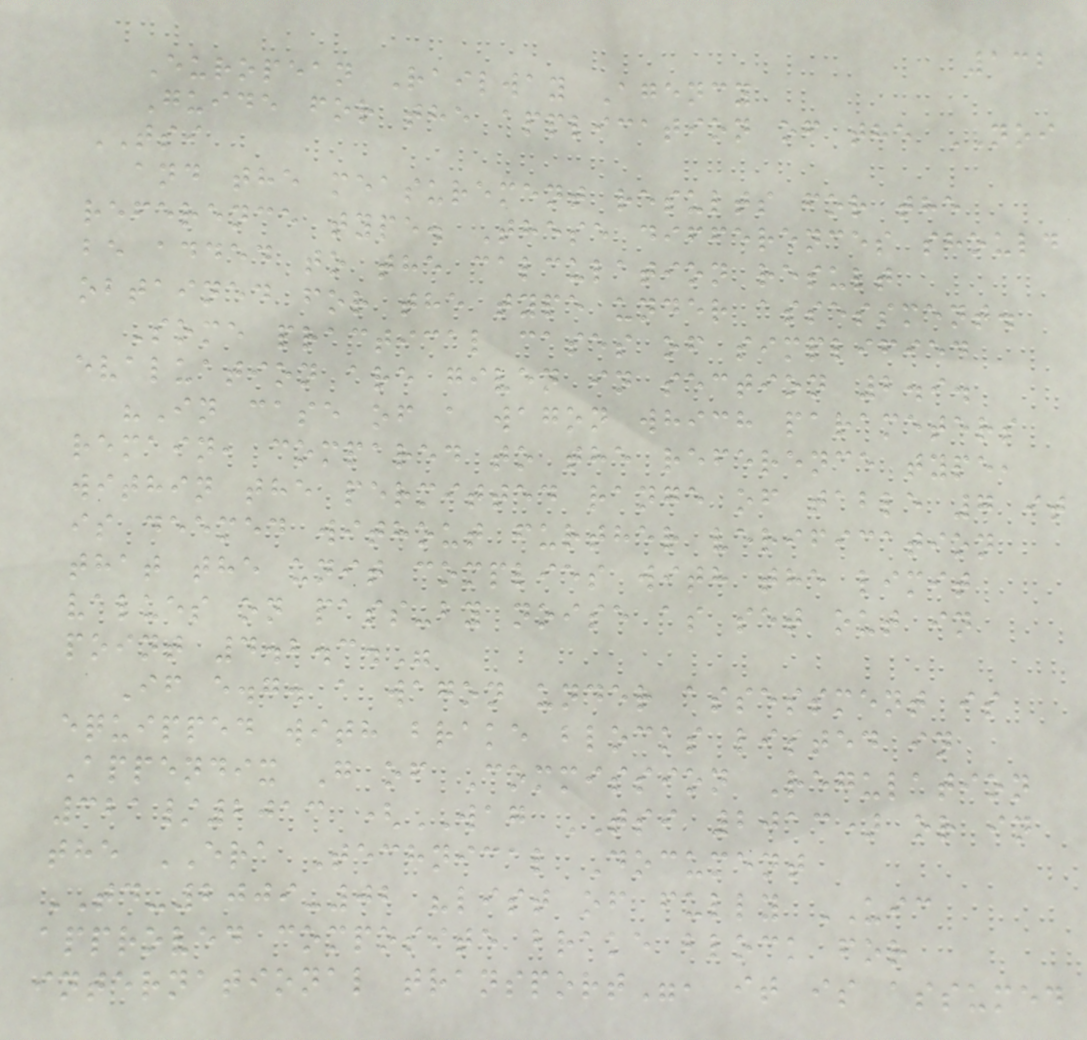132
European Railway Agency
Guide for the application of the NOI
TSI
and the measurement results for the
reference type. These differences should
be added to the calculation result
obtained for the type under assessment.
Some practical cases of simplified
evaluation are given in section 2.9.
"In case of a wagon which parameters
remain, compared to the reference type,
within the permitted range of table 7 it
is deemed without further verification
that the unit complies with the limit
values on pass-by noise as set out in
point 4.2.3."
If e.g. a wagon under assessment is
equipped with brake blocks listed in
Appendix G of Commission Regulation
321/2013 (WAG TSI 2013) or in
the ERA Technical Document
TD-2009-02 "list of fully UIC
approved composite brake block for
international transport", it is assumed
